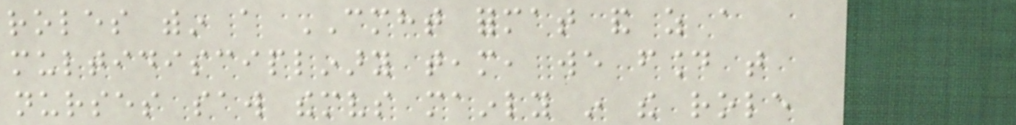roles within a CMHT format and as a
multidisciplinary team, we found that
nurses saw themselves mainly in the role
